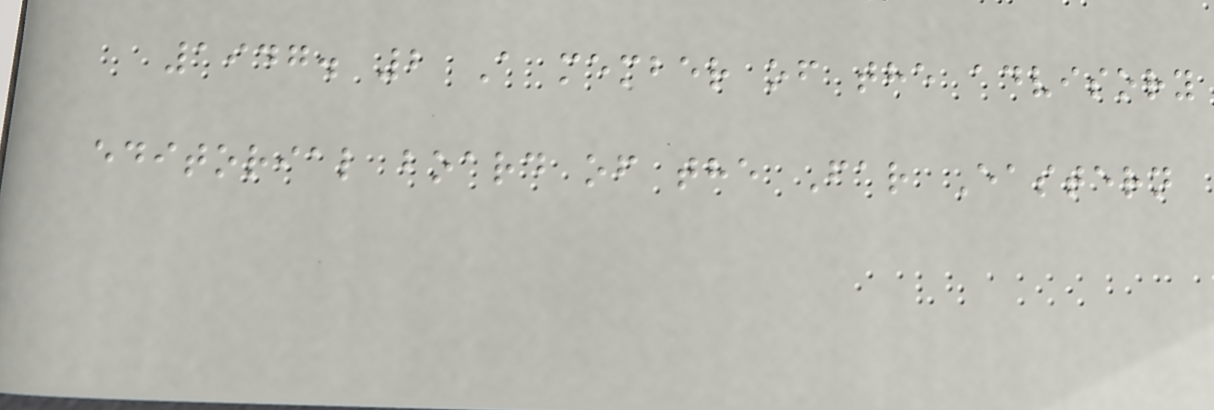1947. 2 A member of the advisory
editorial board of the Far Eastern
